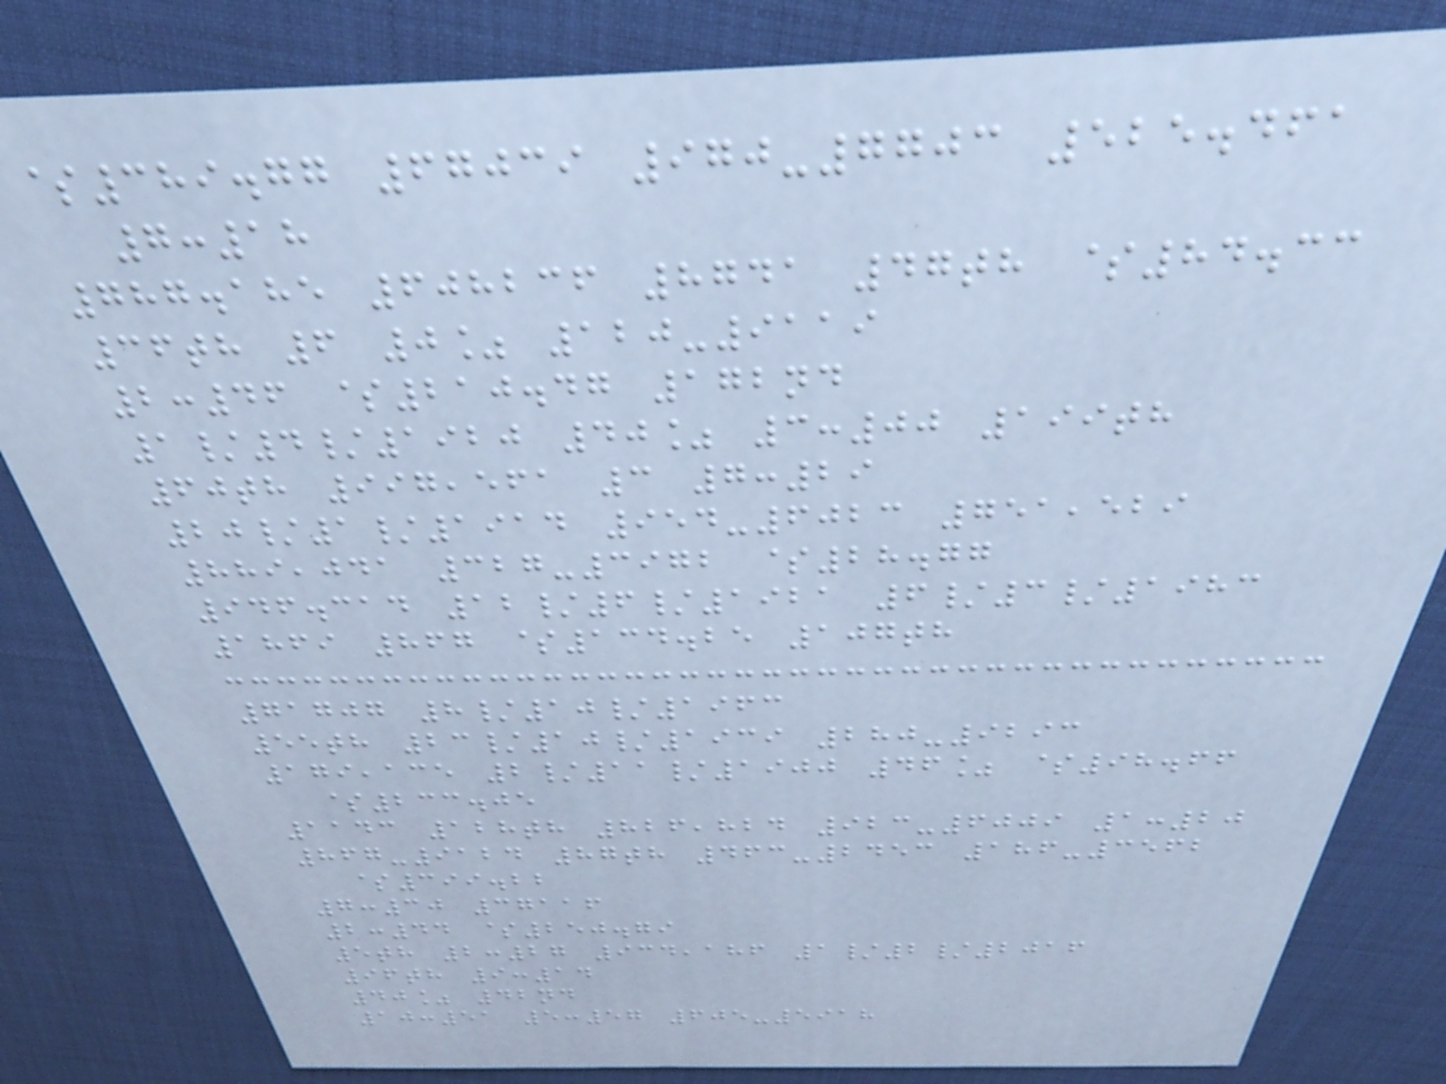$389.77 67039 970-7703 525.461
7:18
787.185 608236 8741 47th $84.33
36th 6 0% 120-9119
2:46 $210.47 172nd
1/4/1920 40% 3:00 199th
60th 997,561 3 7:29
20/1/1914 954-6023 751,529
889,041 327-3972 $28.77
946.314 12/6/1921 6/3/1983
1869 867 $134.25 107th
71707 8/10/1963
55th 23/10/1939 280-9293
179,135 2/11/1900 46% $98.66
$233.05
1143 128th 826,824 923-6009 1:20
867-9124 87th 463-2453 186-3562
$399.22
7:30 37116
2:44 $250.79
5th 2:27 934,186 1/2/2016
96th 9:14
40% 42nd
10:51 5:57 605-5918
